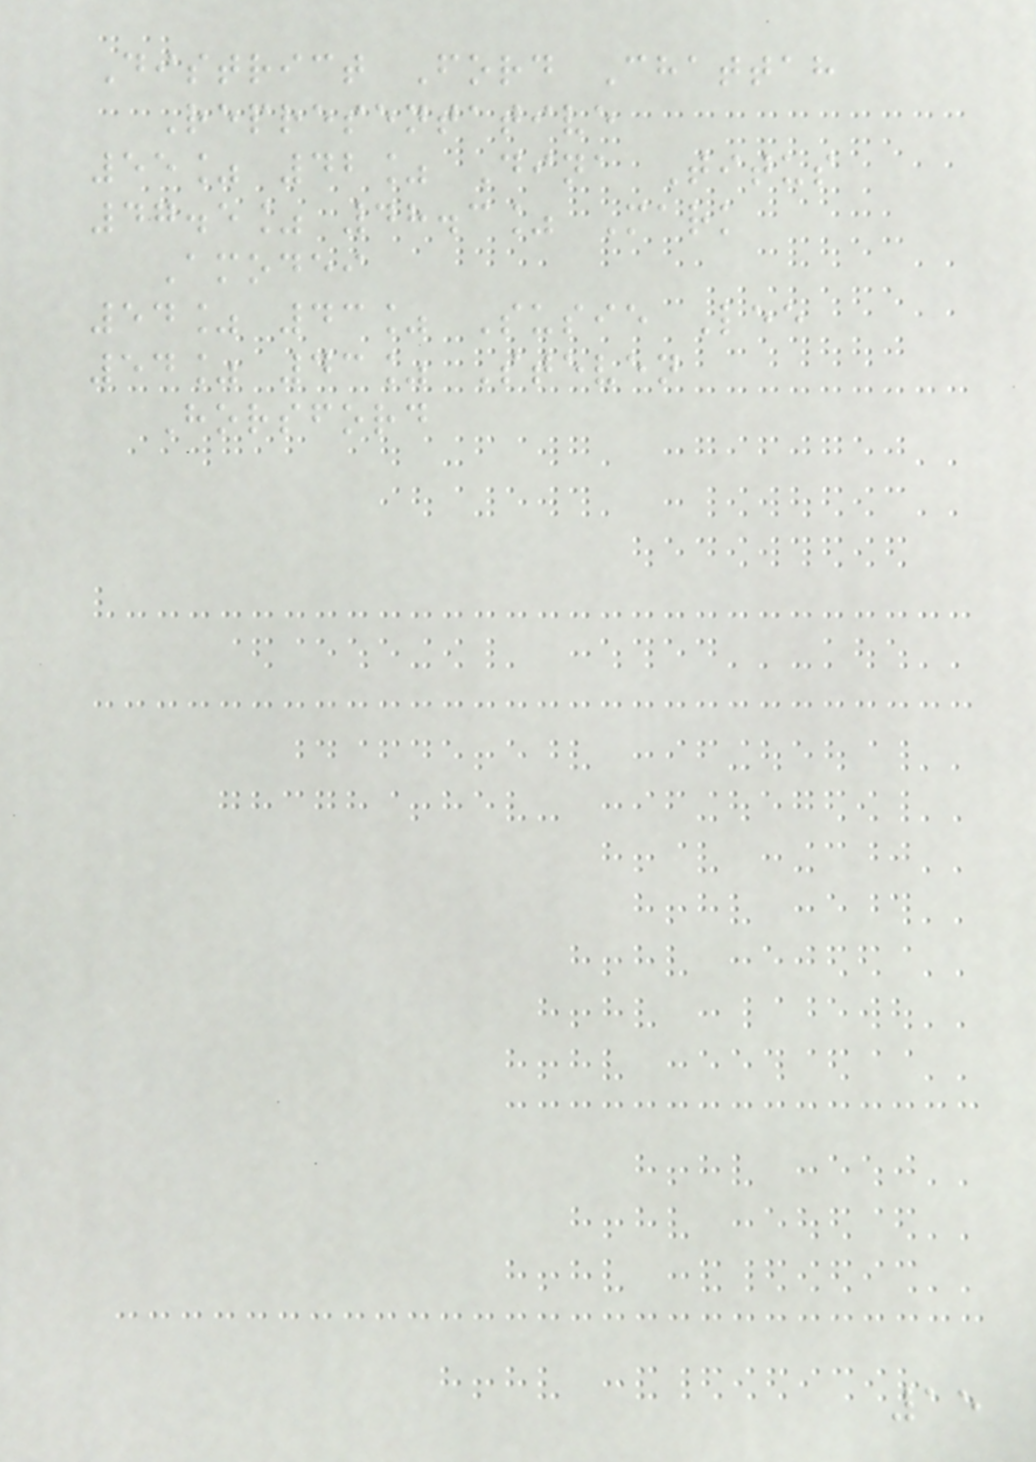District Ford Chattah
Representative
55% 42% Dina Titus
47.5% 48.3% Mark
Amodei
54% 43% Susie Lee
54% 43% Steven
Horsford
15
